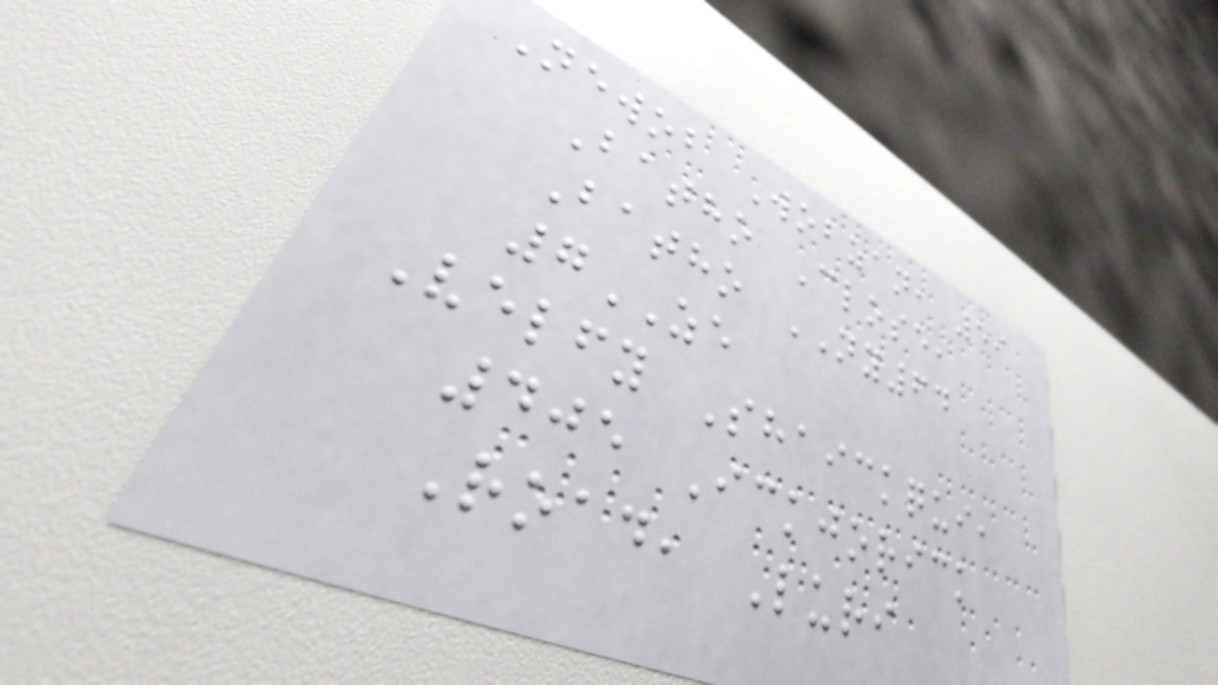Newob Wobzan, 59
Batho Close,
Batho NY64
7ZE
Velfy Shaickqui,
405 Ickjorick
Road, Luri
